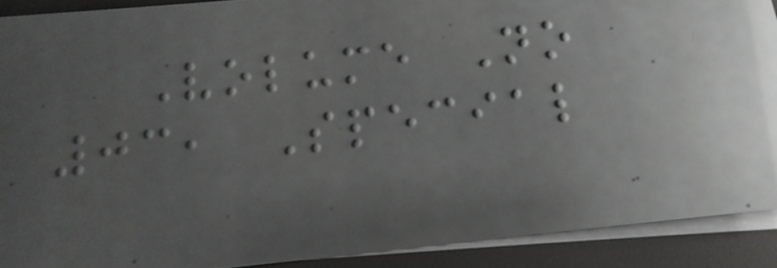Volume No
03, Special
